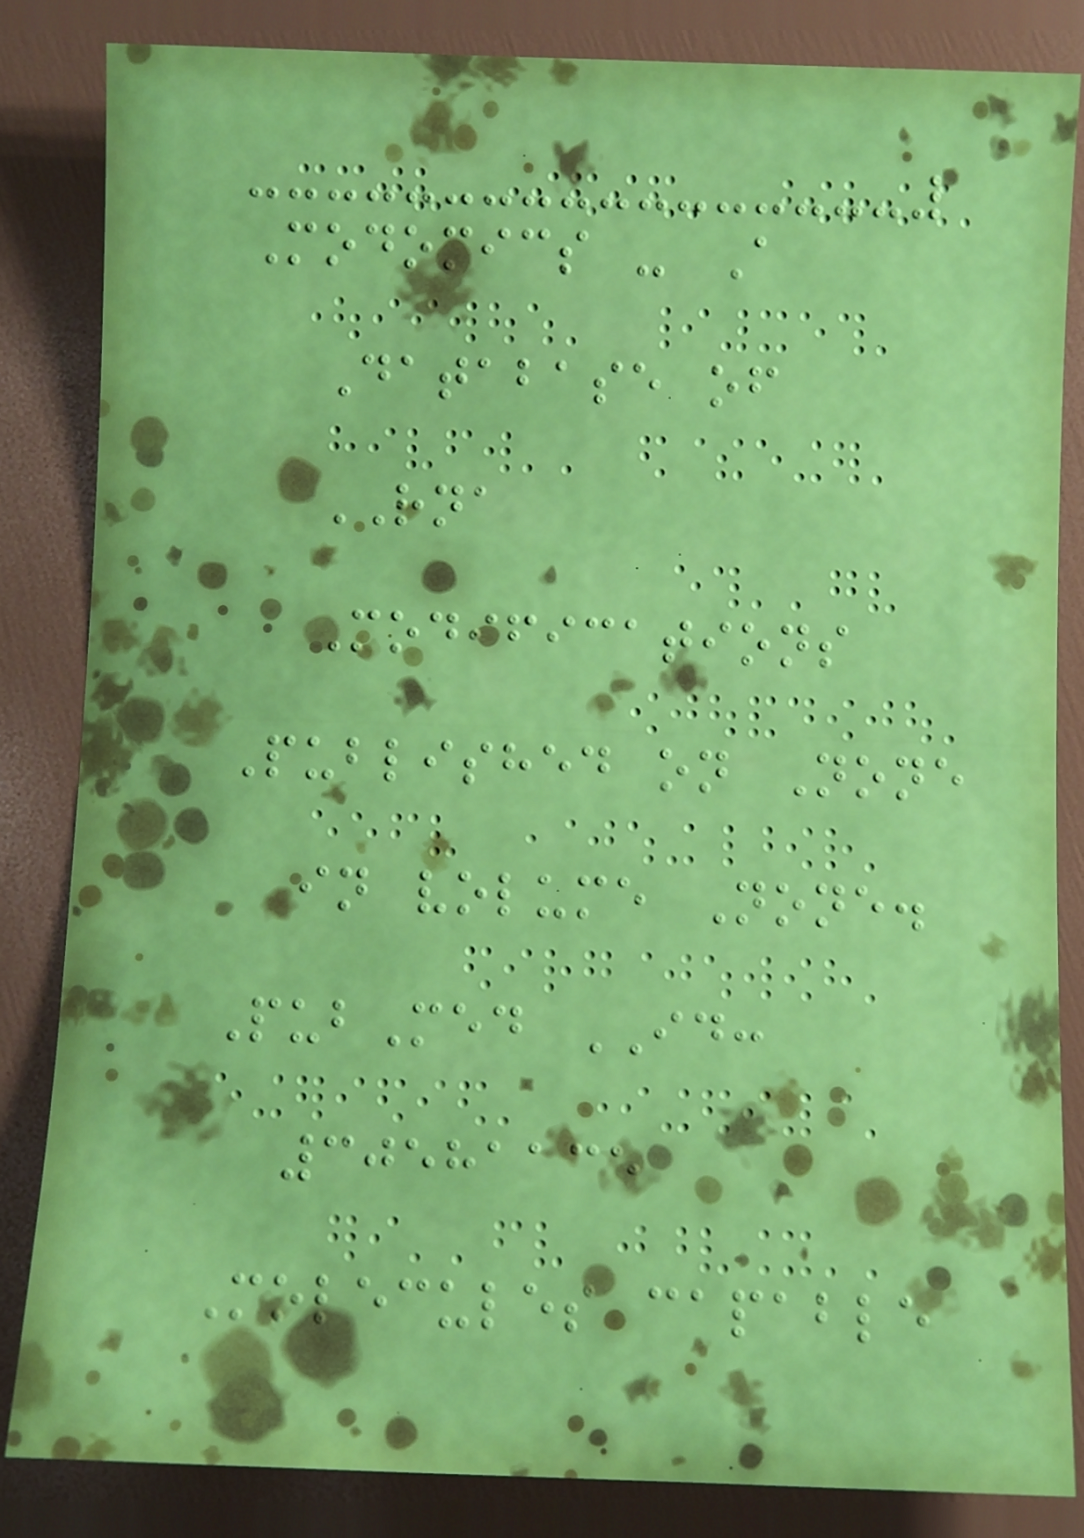Modomics - A
Database of
RNA
Modifications
Published on None
in volume None.
PubMed ID:
30581135
Molecules capable
